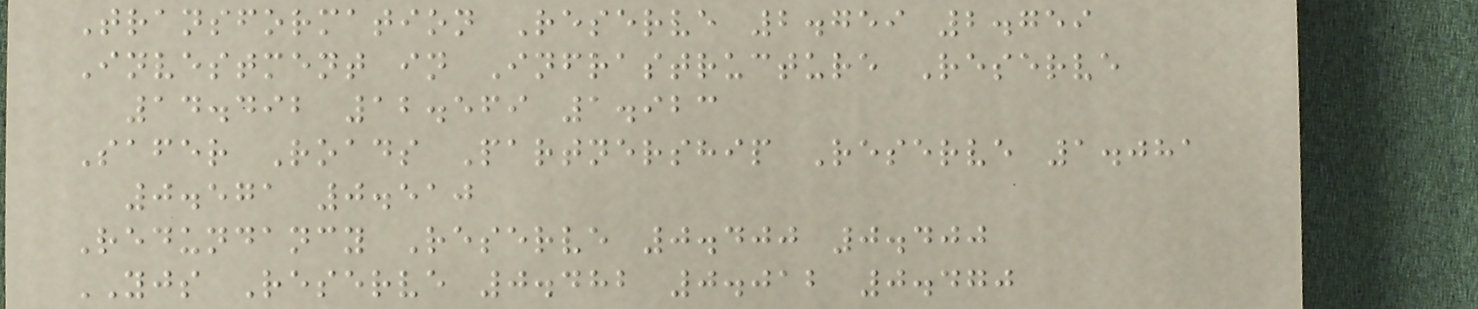Transformation Reserve 2.759 2.759
Investment in Infrastructure Reserve
14.492 12.569 1.923
Safer Roads Partnership Reserve 1.081
0.571 0.510
Redundancy Reserve 0.400 0.400
YJS Reserve 0.482 0.012 0.470
